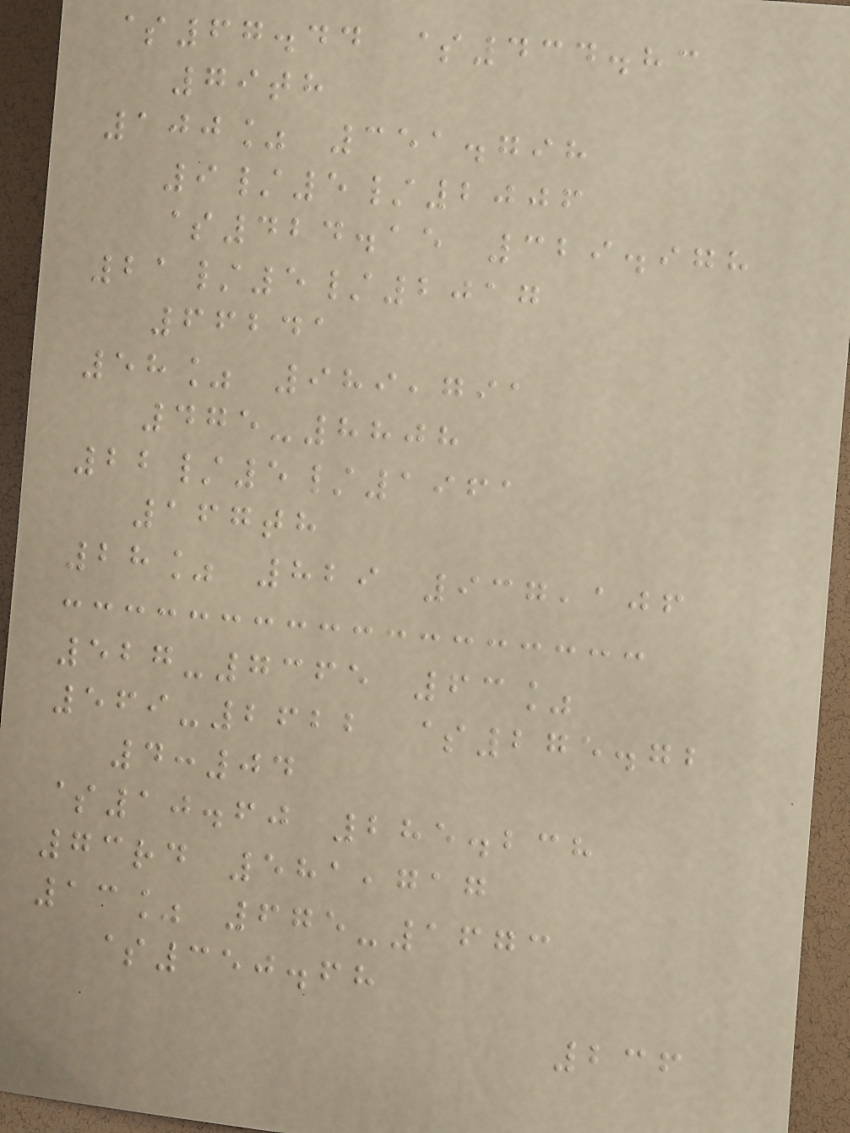$67.44 $434.83
79th
100% 351.798
9/5/2006
$424.15 329.978
21/5/2017
66241
58% 989,791
475-8808
22/5/1961
167th
28% 829 937,106
527-7365 63%
569-2622 $275.72
4:04
$10.60 285.238
73rd 581,717
13% 675-1673
$350.68
236
